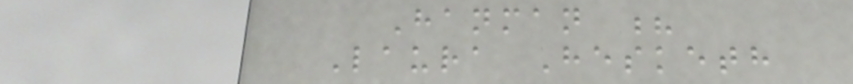Hanman ?
Laura Hesketh
